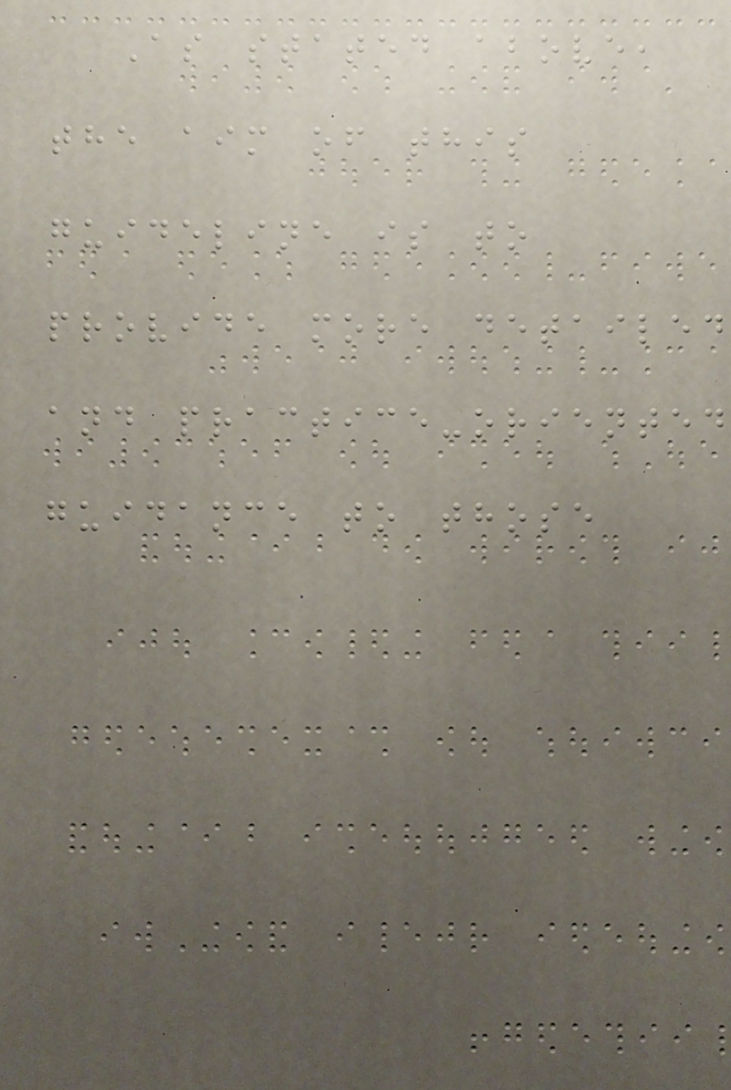As stated above,
the aim of this
guideline is to
provide more detailed
and practice-oriented
guidance to those
